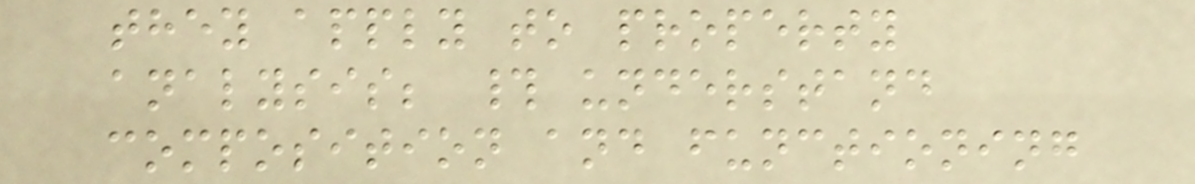they apply to property
analysis; # understand
composition and functioning
